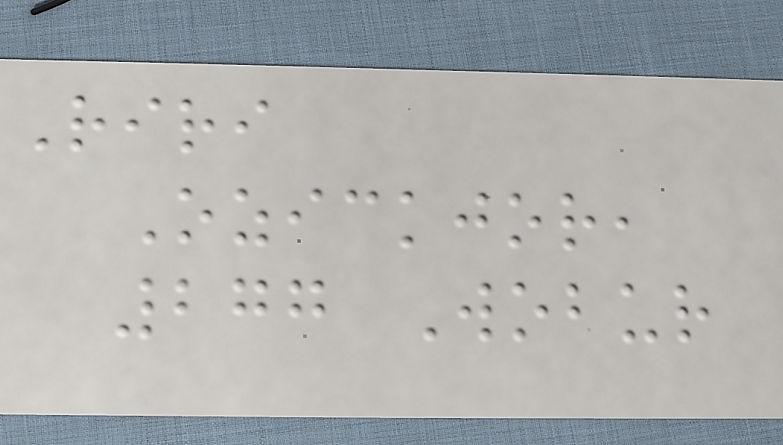Riri
Ozickjor,
277 Wobur
